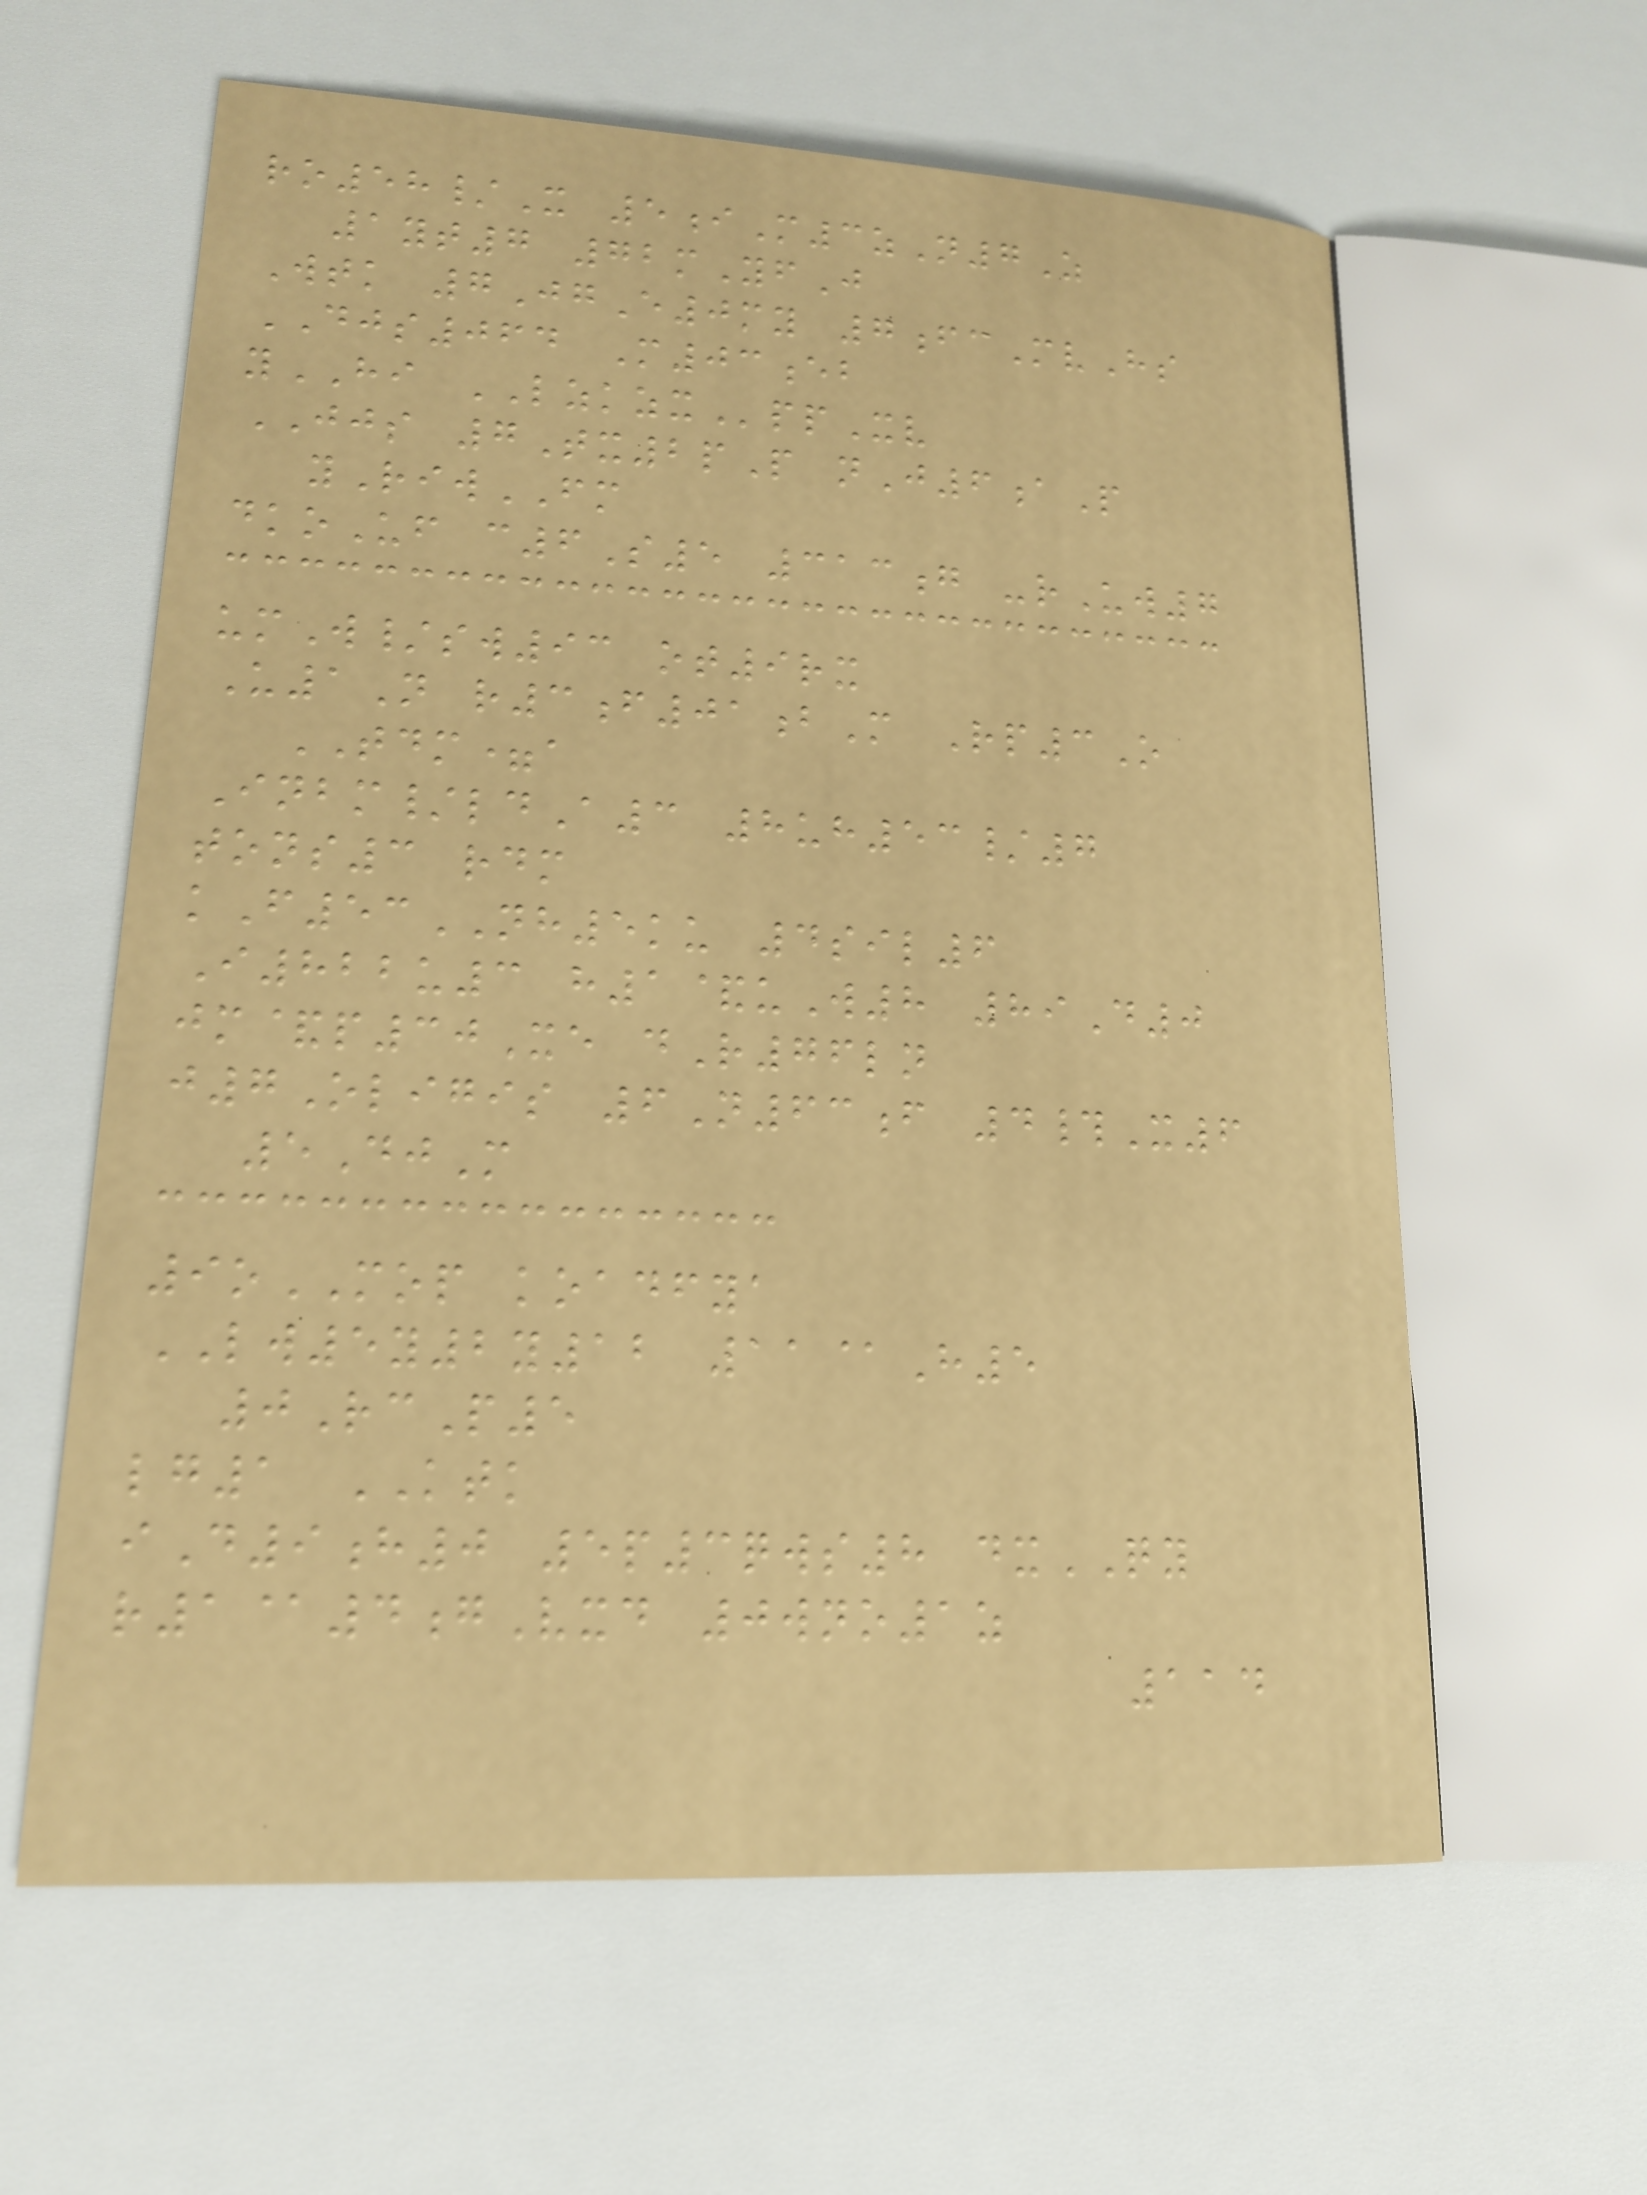ro58/X 5iM3zN7Z
1yt7 72mYfJ
Wtk 7JgE0my 7fcMvHs
DJS064 M03eb
yHI LZKZXppXv
JJS 7Tx2pP nJ6aP
yRiwFM
dkoUf c6S5 313g -rUw7
umW/sw93 ot9rx
U1N r3f01bM Rp3O
TDM=a
Inbm/ldA3 8uh53/7
tons3 rdm
kF53NH5ku 4sil6
I822u3 h1&uW8 89D0
jm&p30Xe dR76ln
j7Oligis 6N63f 4#X6
5DjM
9oMOP koadfya
LW5y2y12 11@H5
0RcP5
lg1 KTK
iD9h0 5p3qws8 dxQY
r1@4gVxd 0wno1z
114
